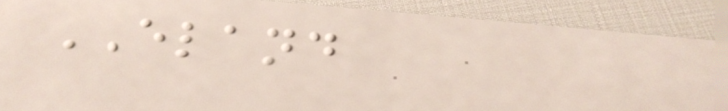ELAND
